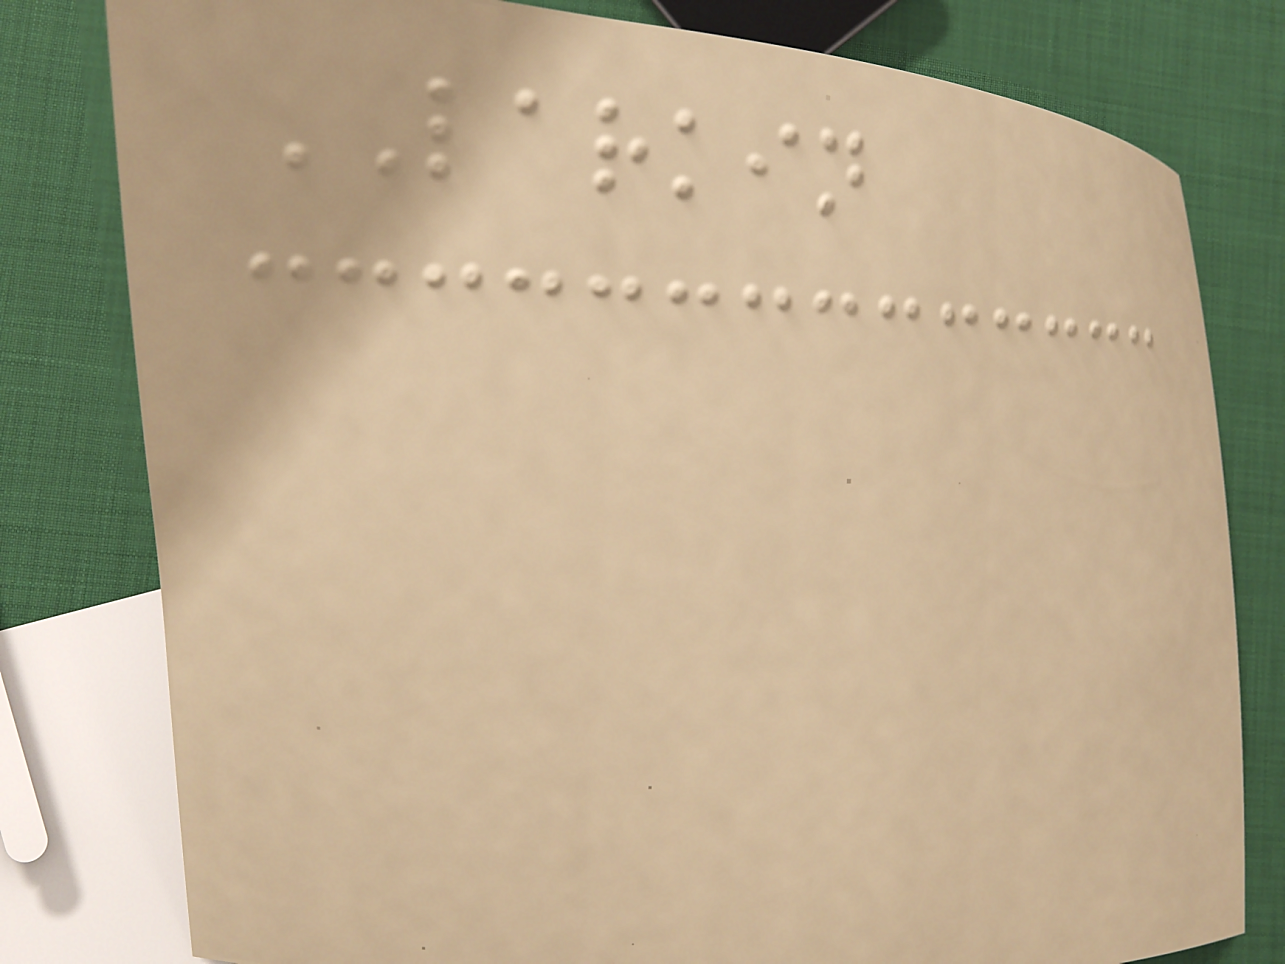LARKIN
